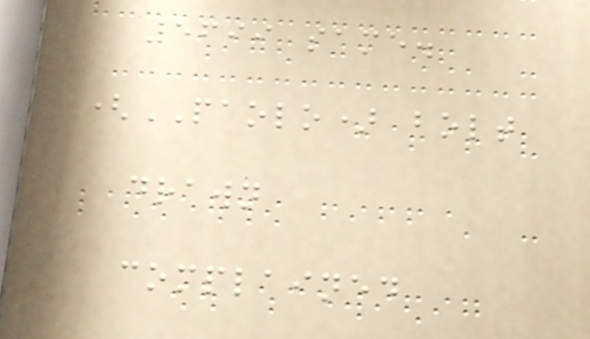5699 same.
(PAOLO) bolt
drawn
complained
